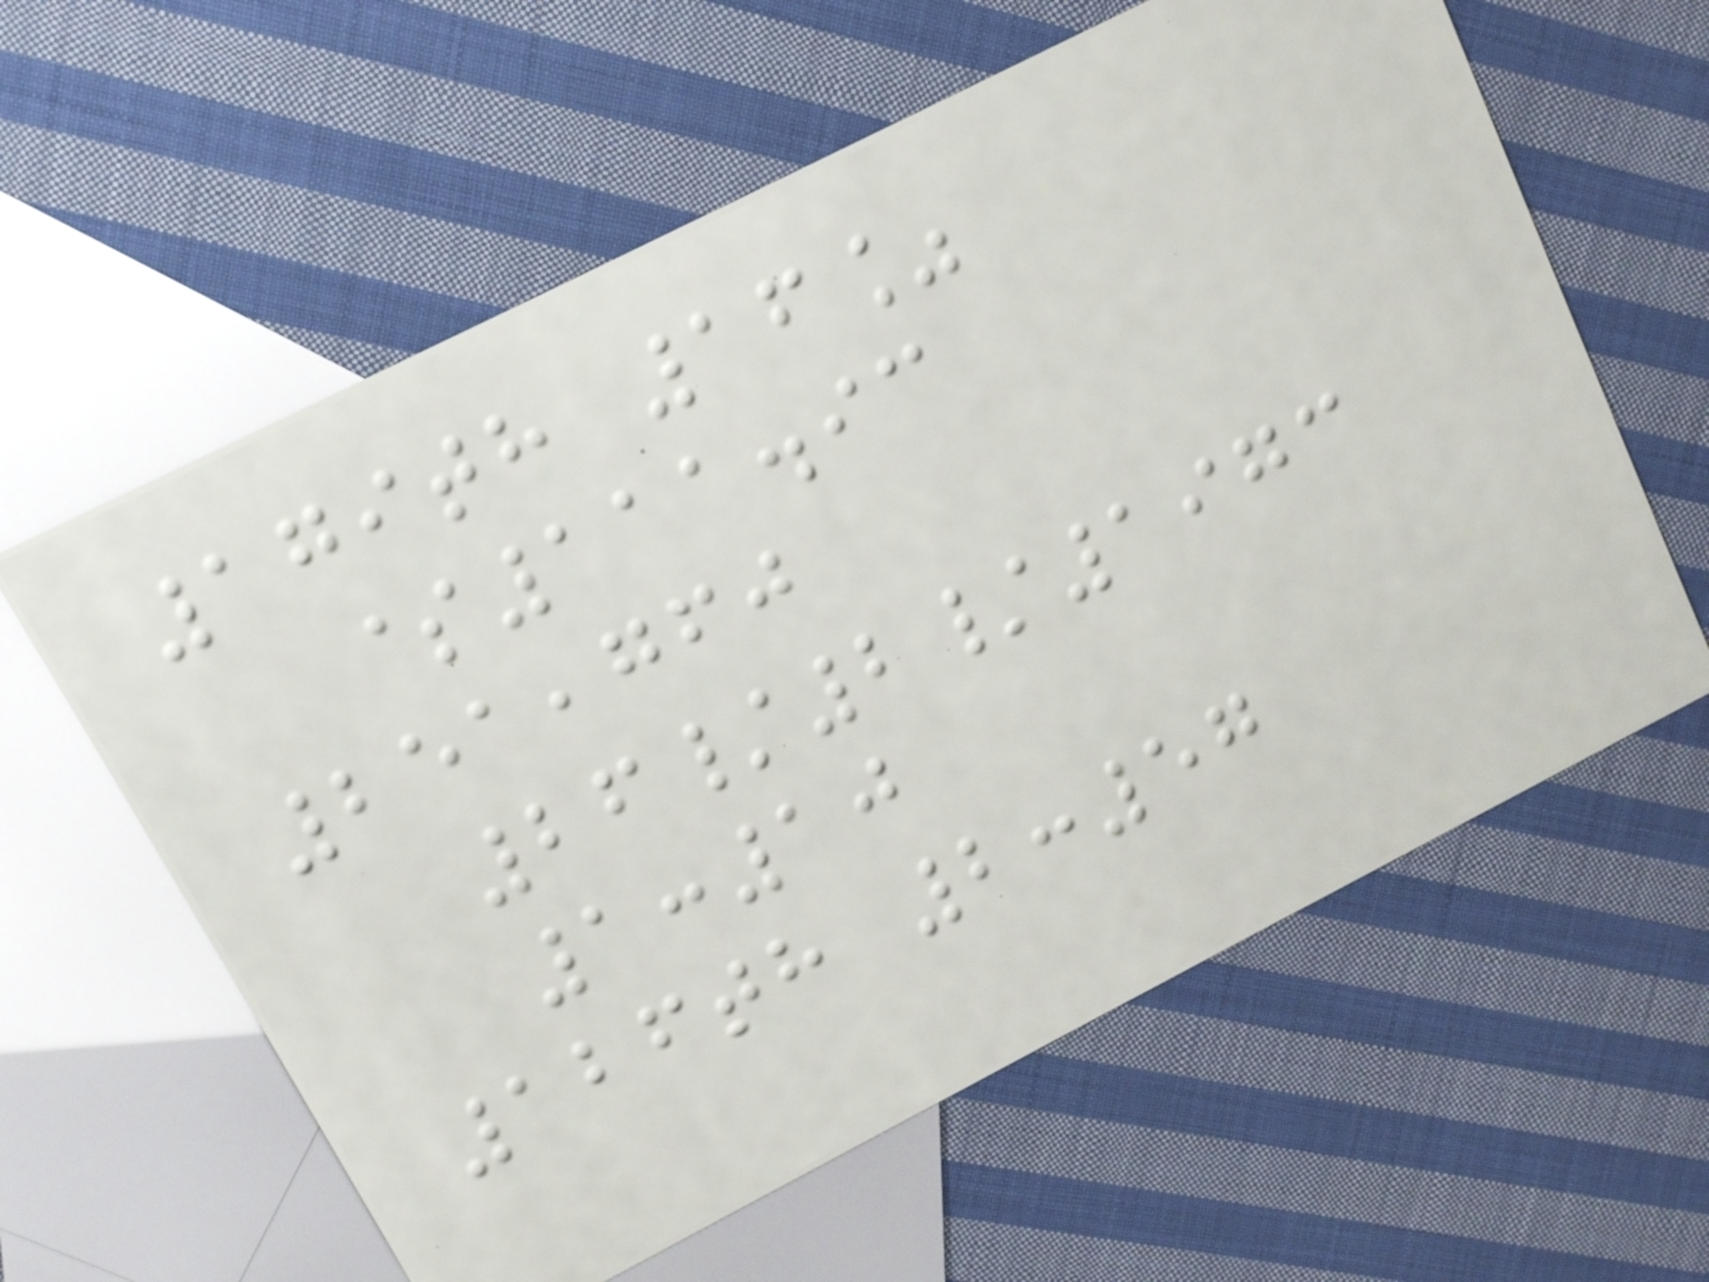179th 16%
$111.93
251,760
26/2/1973
1:10
126th 2:57
